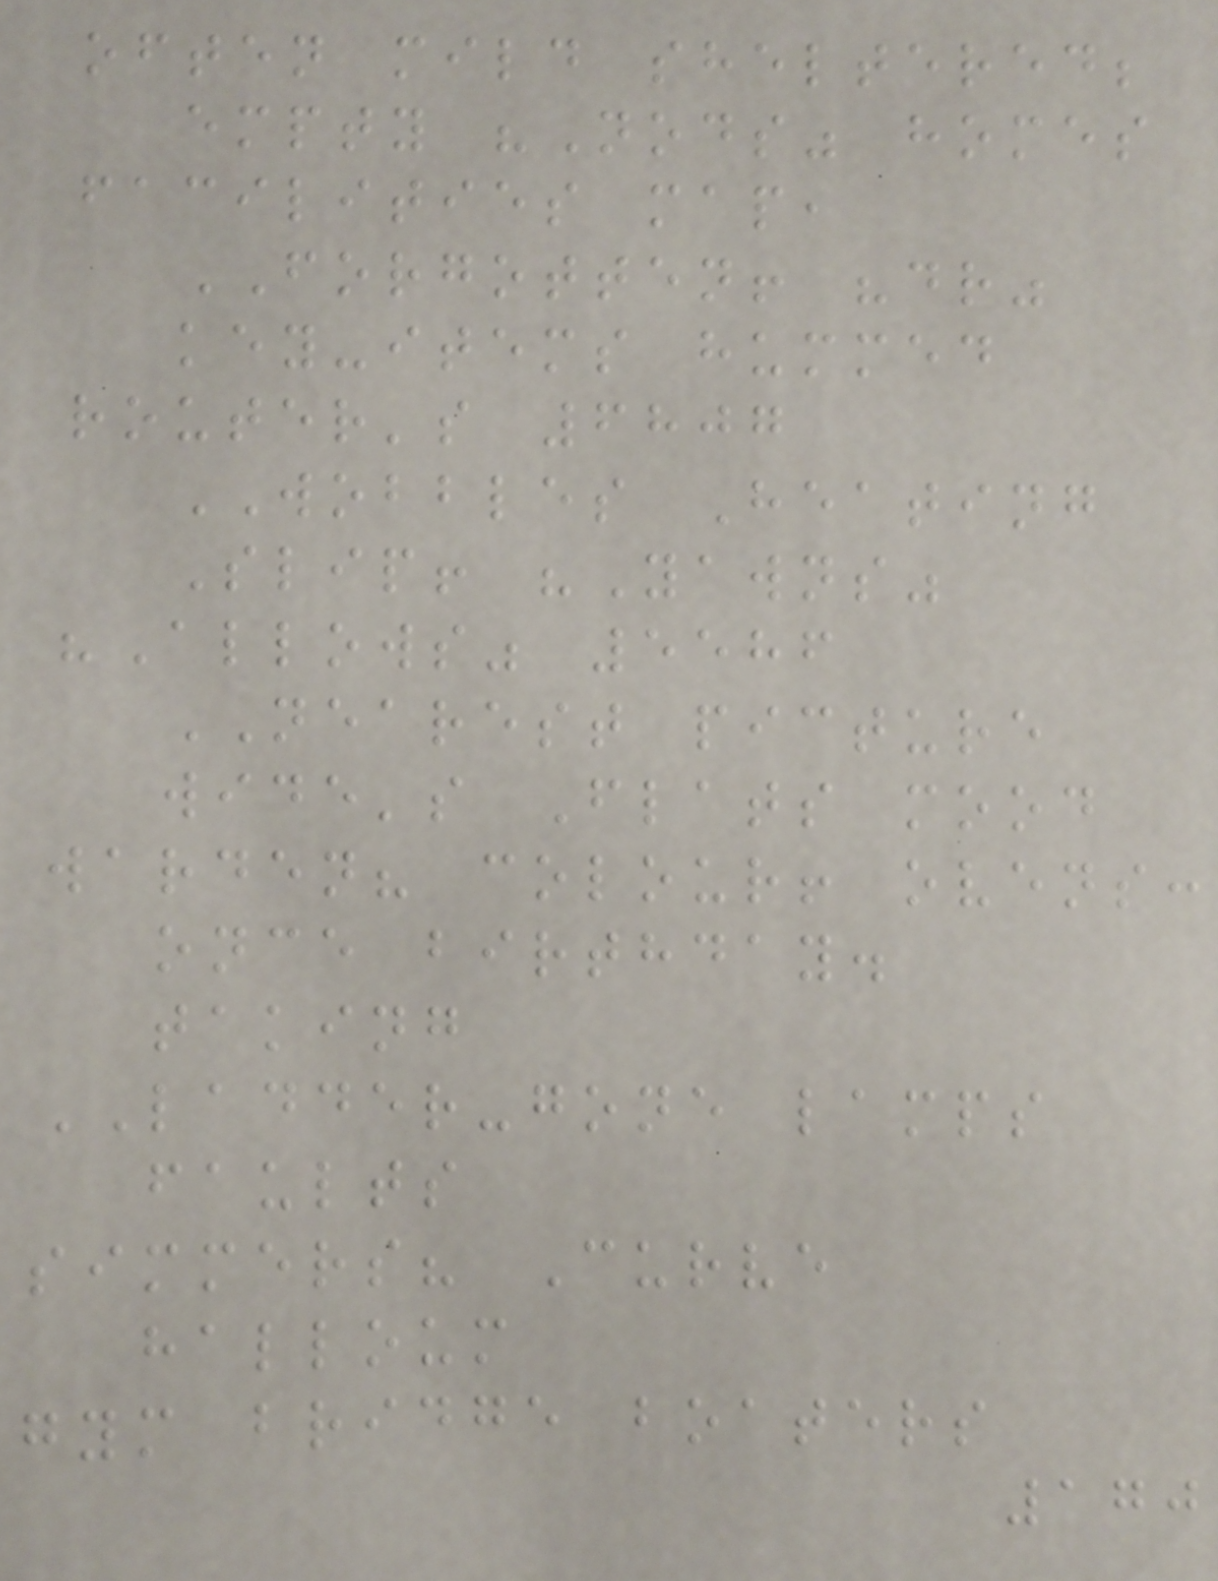often mild sheltered;
empty "Nods" homes
facilities map,
FORGOTTEN! "dr"
key-items hummed
router's 6807
WOBBLES Heating
Slip! "Yawns"
"Allows" 5586
NEAREST picture
wide's Flats mood
warden? colour! ovens:
once birthday.
taking
LADDER-gone lamps
faults
simmers? Curve
halloum
gym bridge boaters
170
